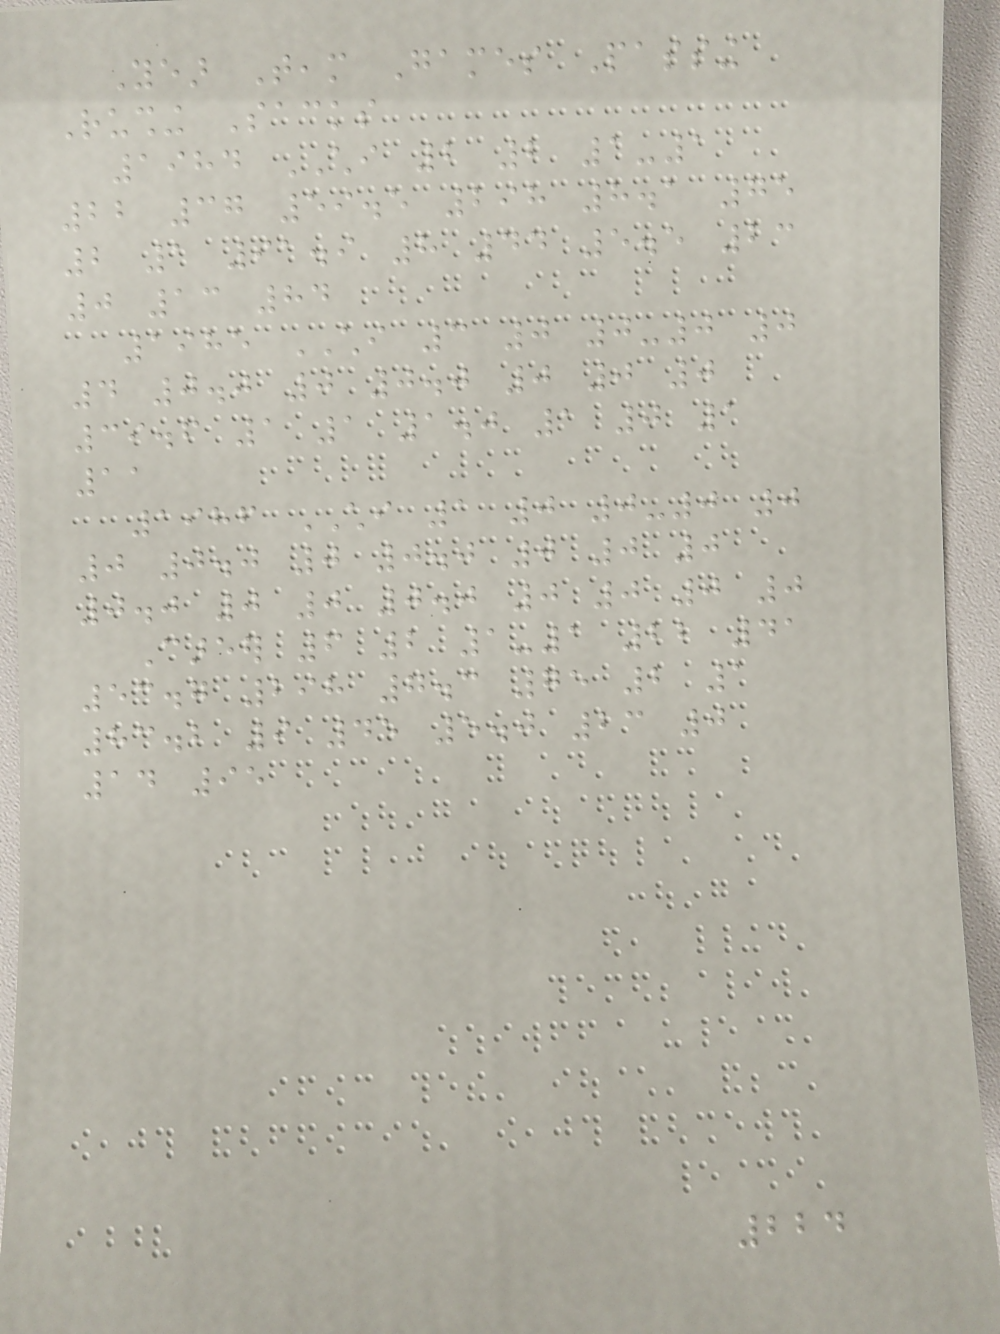Year Team Games Passing
Rushing Sacks
1984 CHI 2 2 1-1
22 37 59.5 298 8.1 75
2 1 91.9 8 44 5.5 23
0 13 84
1985 CHI 3 0 0-0 0
4 0.0 0 0.0 0 0 0
39.6 1 1 1.0 1 0 1
11
1986 CHI 1 0 0-0 0
0 0.0 0 0.0 0 0 0
0.0 0 0 0.0 0 0 0 0
Career 6 2 1-1 22 41
53.7 298 7.3 75 2 1
83.2 9 45 5.0 23 0
14 95
224
